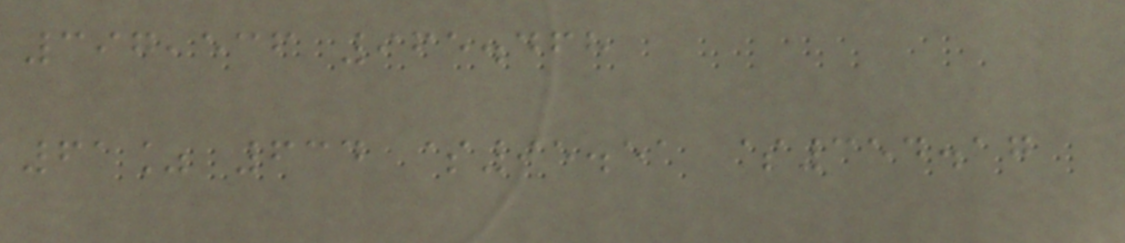397,536 965.468
61% 634 $95.51 $354.17
